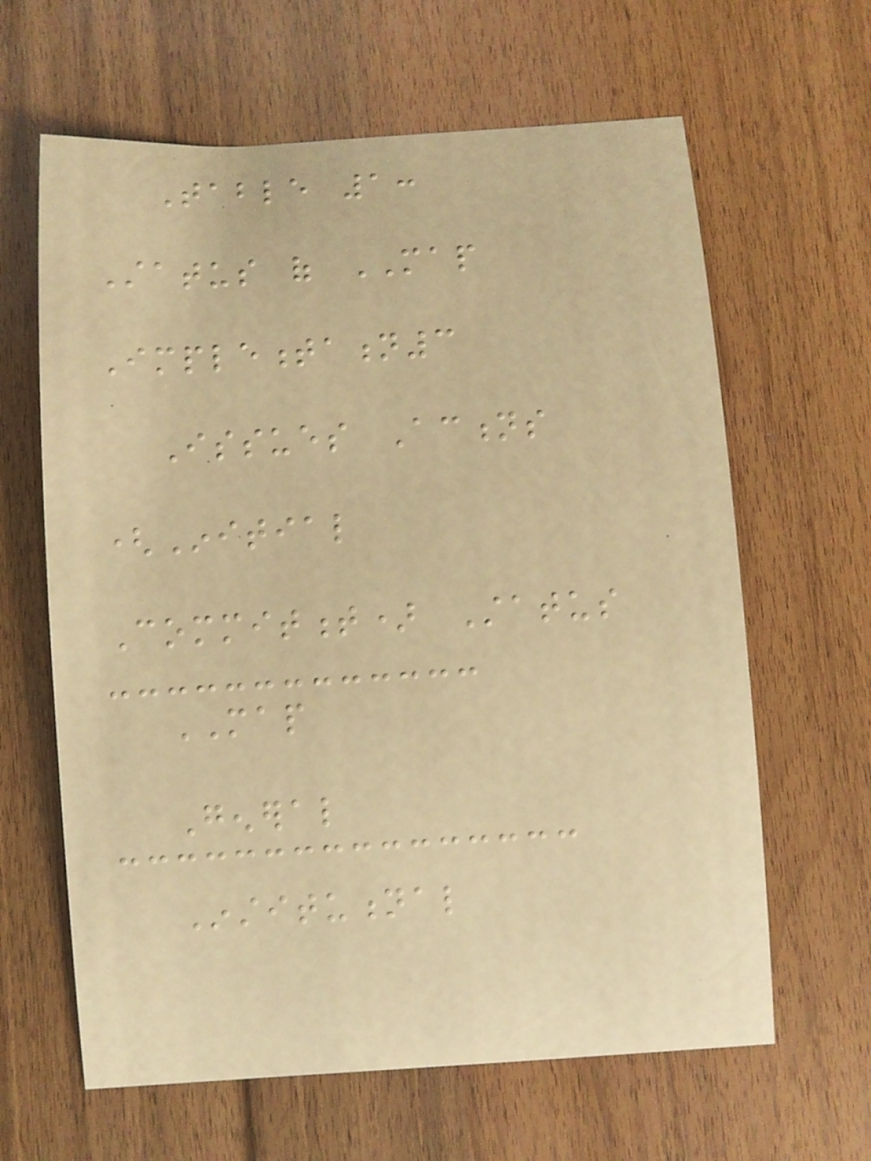Table 1:
Status of MAP
Implementation3
Issues Actions
(Initial
Commitment) Status
MAP
General
Institutional
